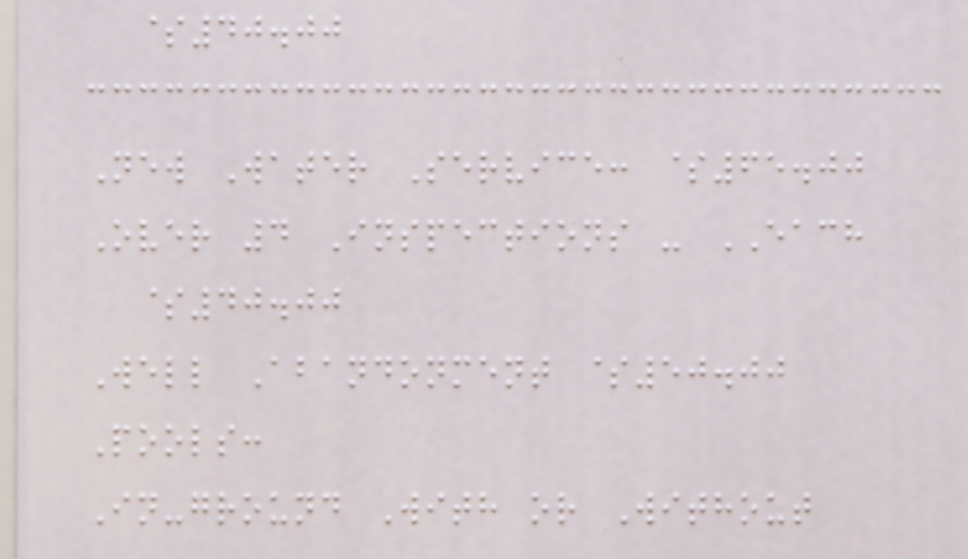$40.00
New Water Service: $65.00
Over 4 Inspections - EACH
$40.00
Well Abandonment $50.00
Pools:
In-ground With or Without
